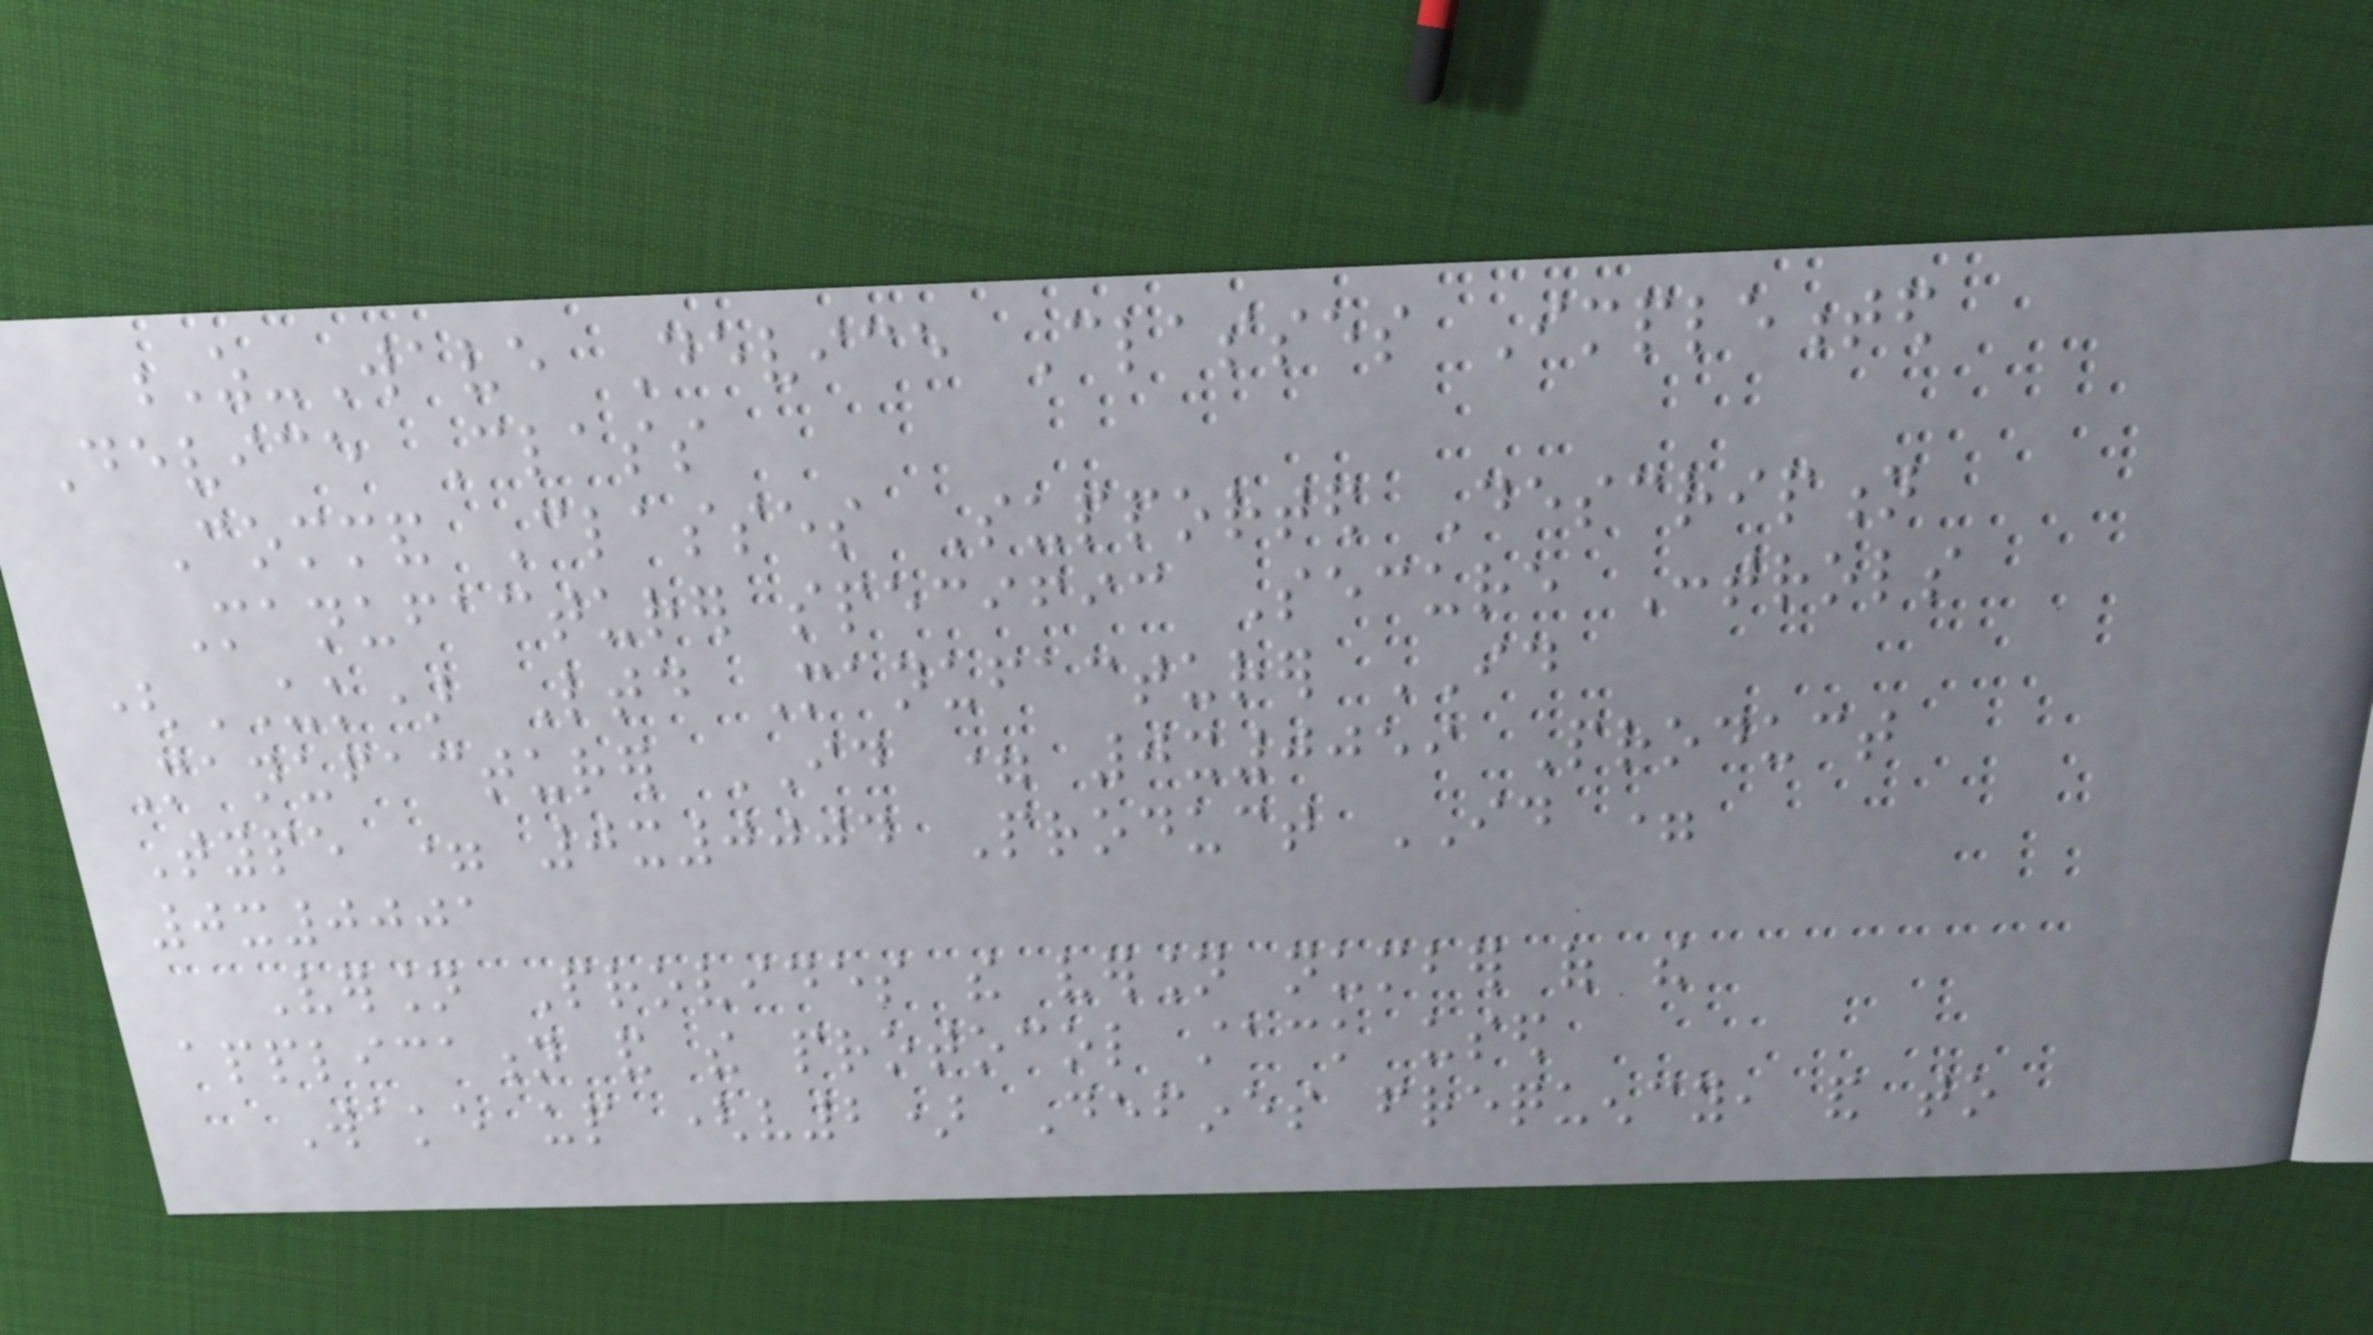Z-Wave Device Classes Implemented
Device Class
Command Classes Supported Description
Manufacturer specific Secure Controls
(UK) Ltd Manufacturer ID
Manufacturer ID = 0x0059 Product
Type = 0x0004 Product ID =
0x0001
Version Provides the version number of the
application and the protocol stack used
Wake up (v2) Defines frequency, and to
